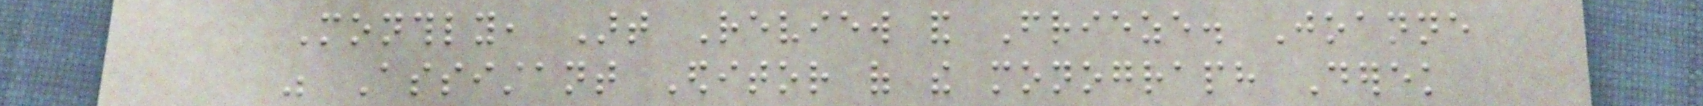Monthly, Art Review and Frieze. Joanne
was Assistant Editor of the monograph Derek
